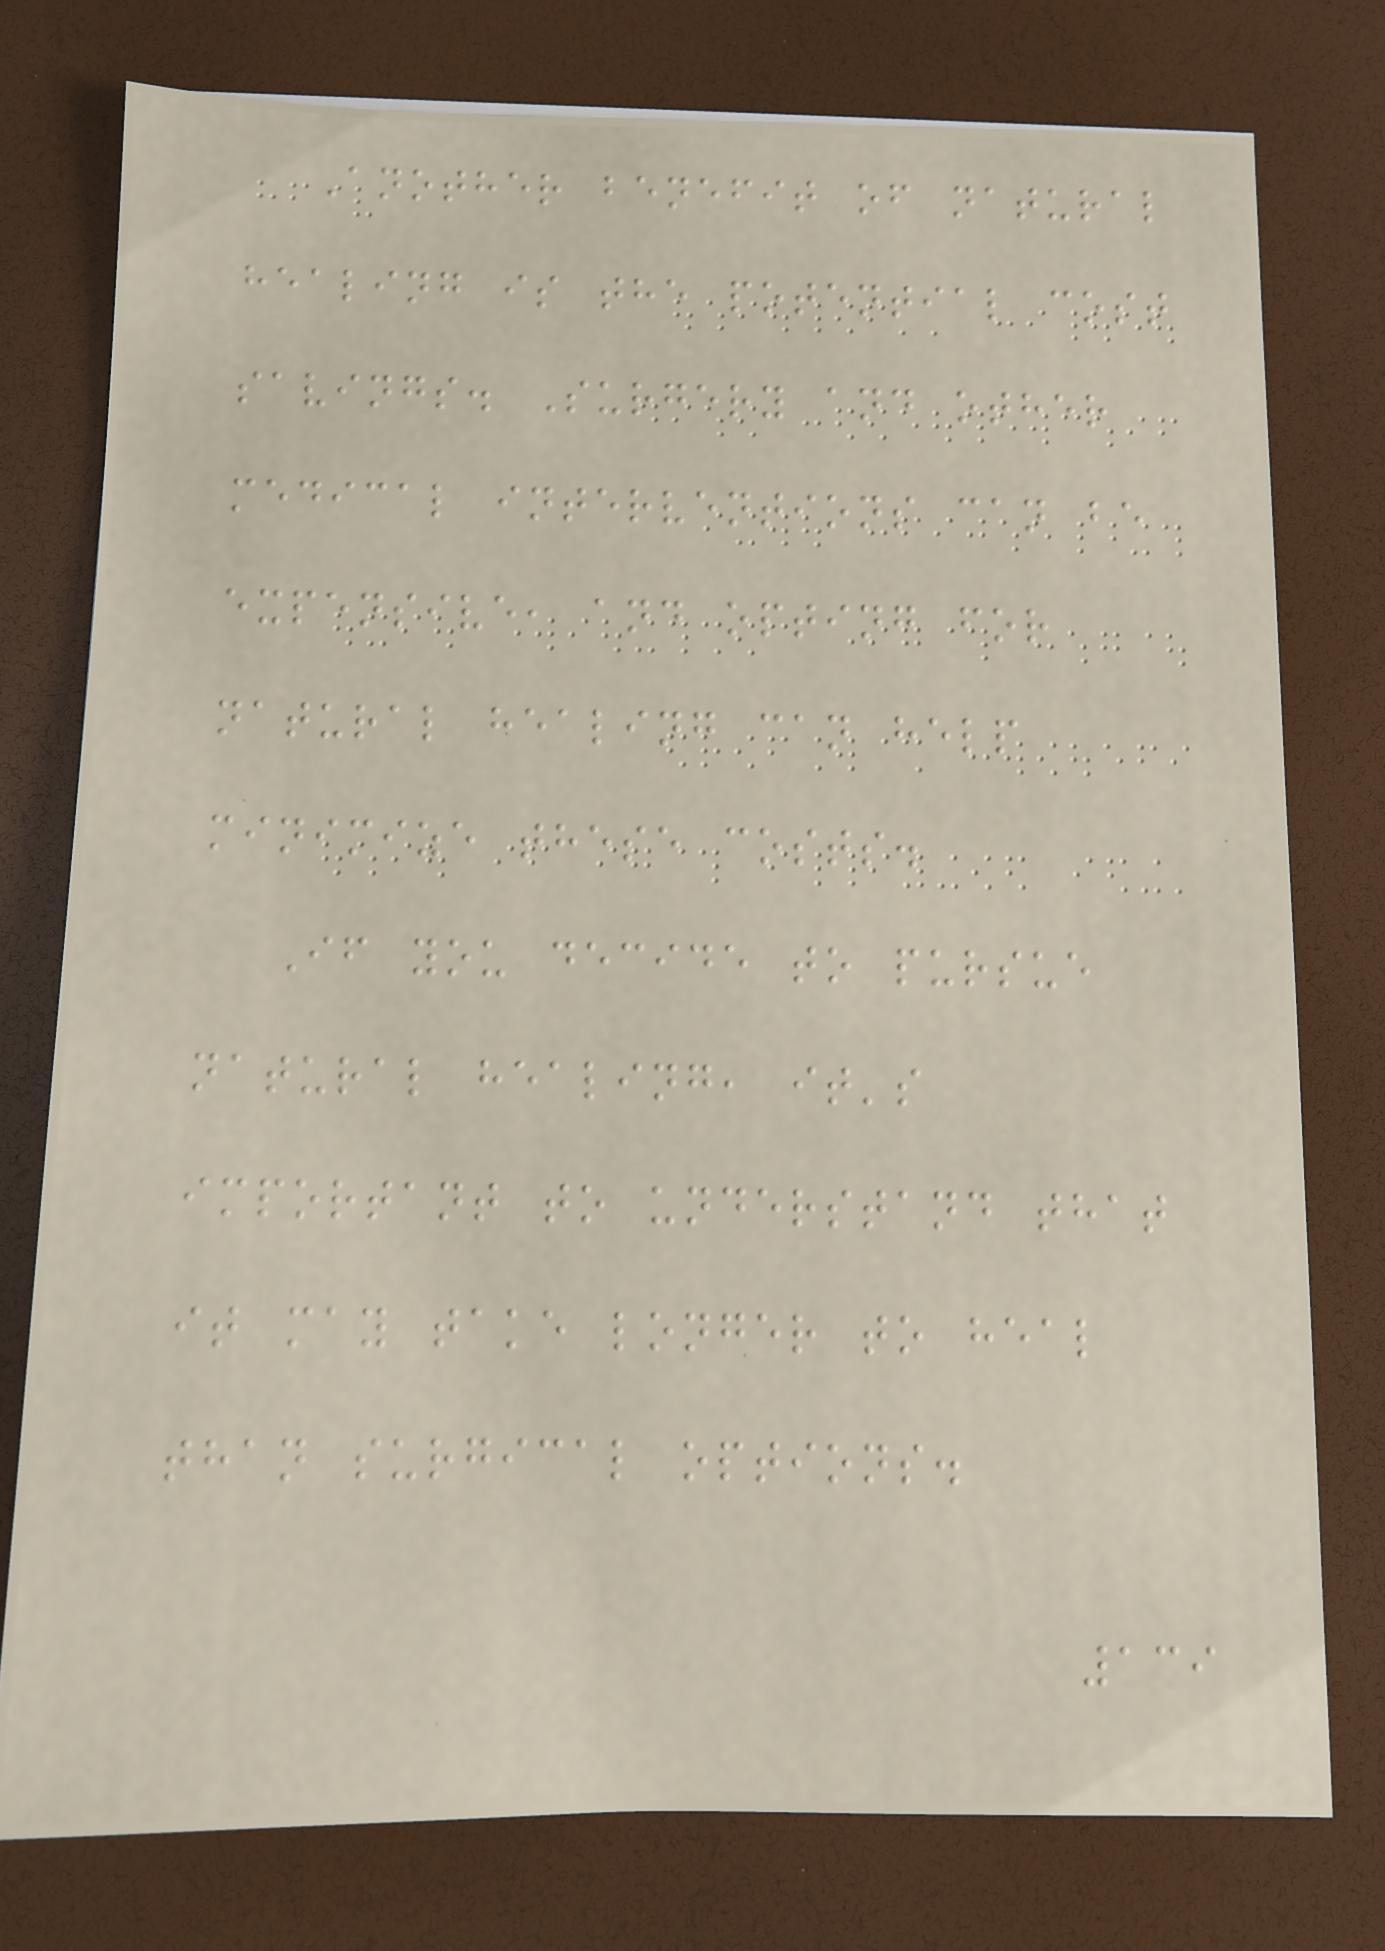Another benefit of natural
healing is the potential cost
savings. Surgery and other
medical interventions can be
expensive, and opting for
natural healing can help
minimize these costs.
If you decide to pursue
natural healing, it's
important to understand that
it may take longer to heal
than surgical options.
139
